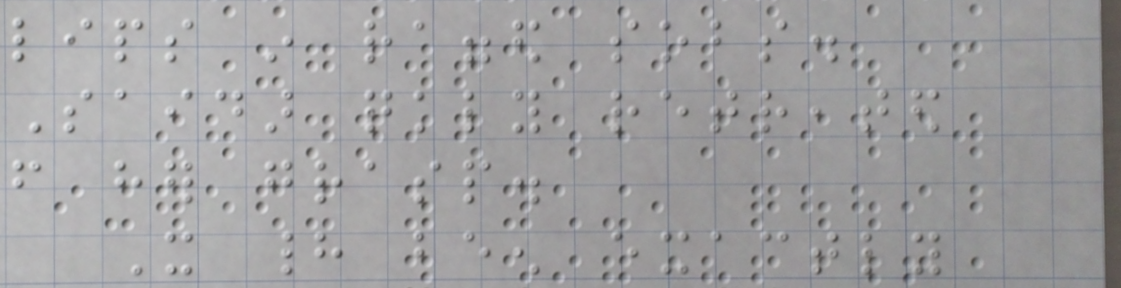lips in ragged sobs.
Saidar quickly retreated
from her grasp.
It had been exactly
